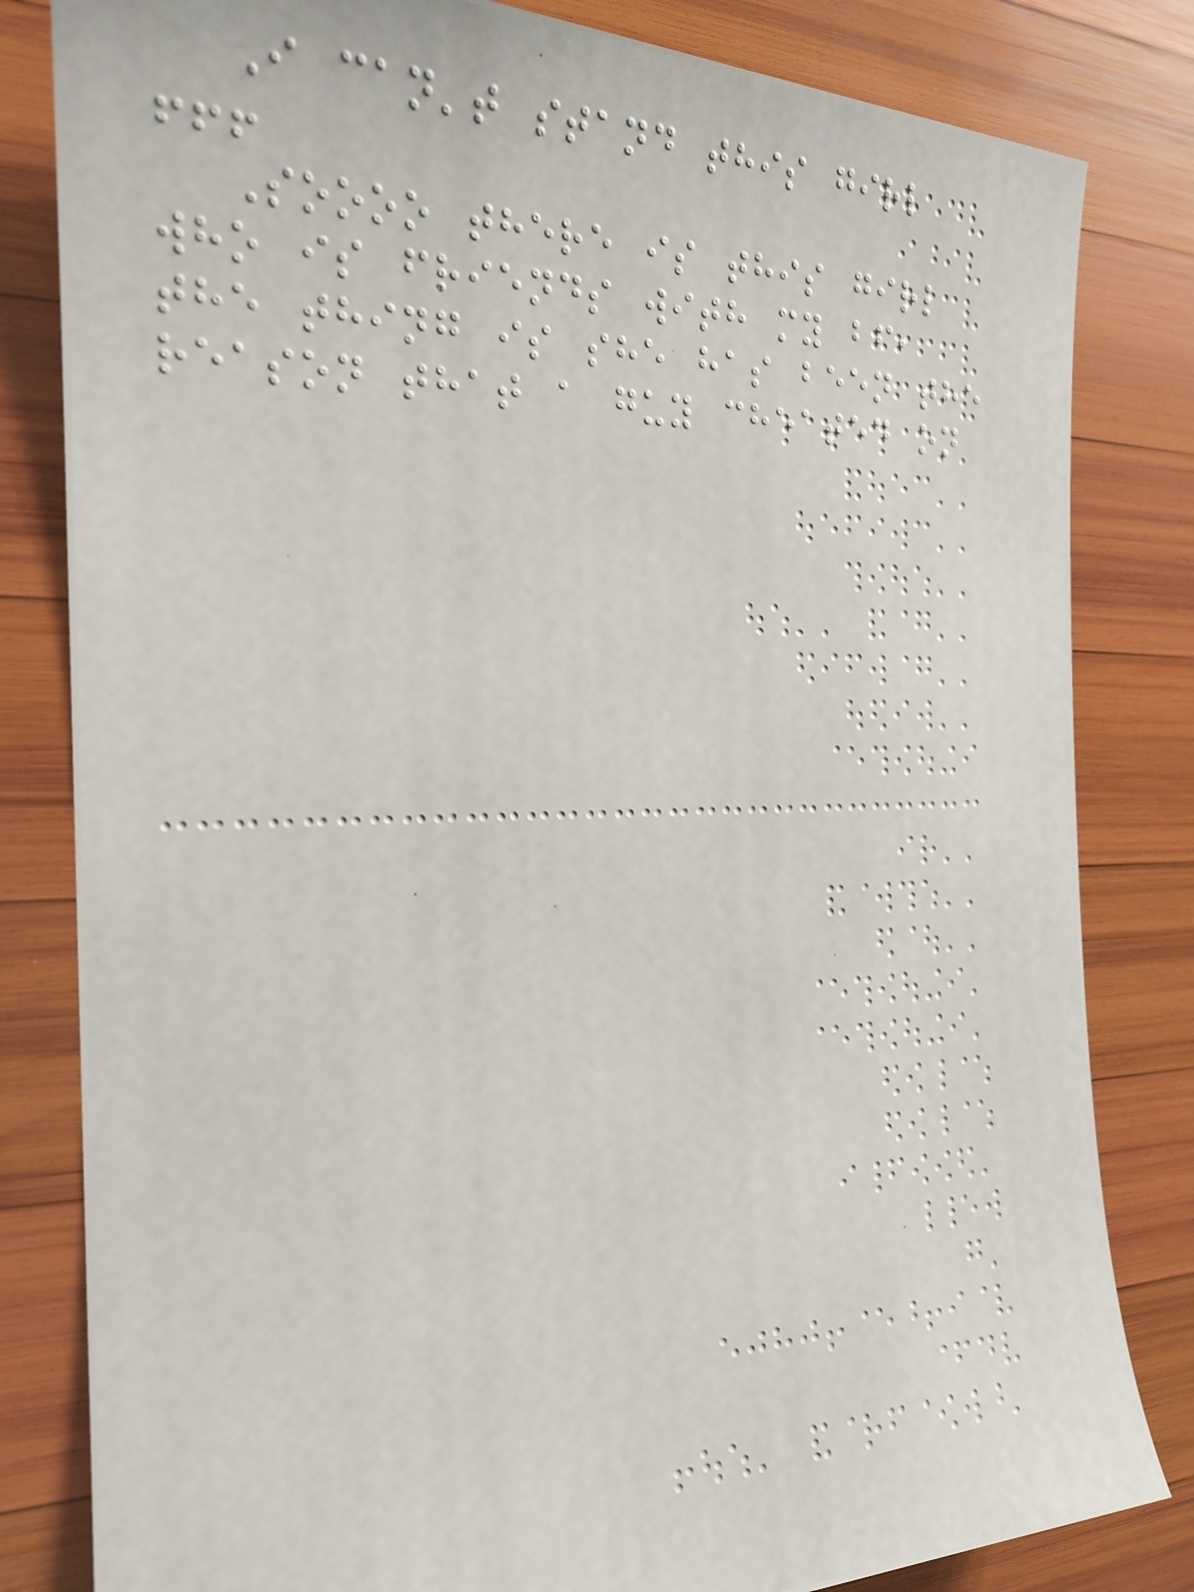I can't stand this girl
!!!
Soooo there is this girl
who is friends with my bf,
the thing is she has been the
reason that a guy cheated on
